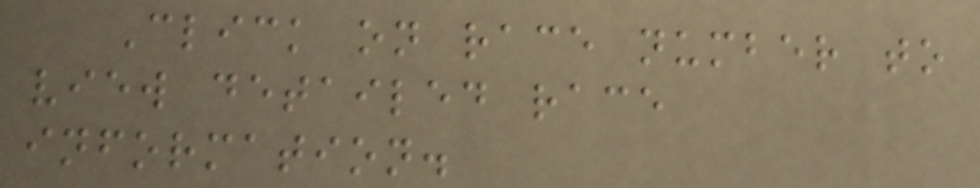Click on race number to
view detailed race
information.
